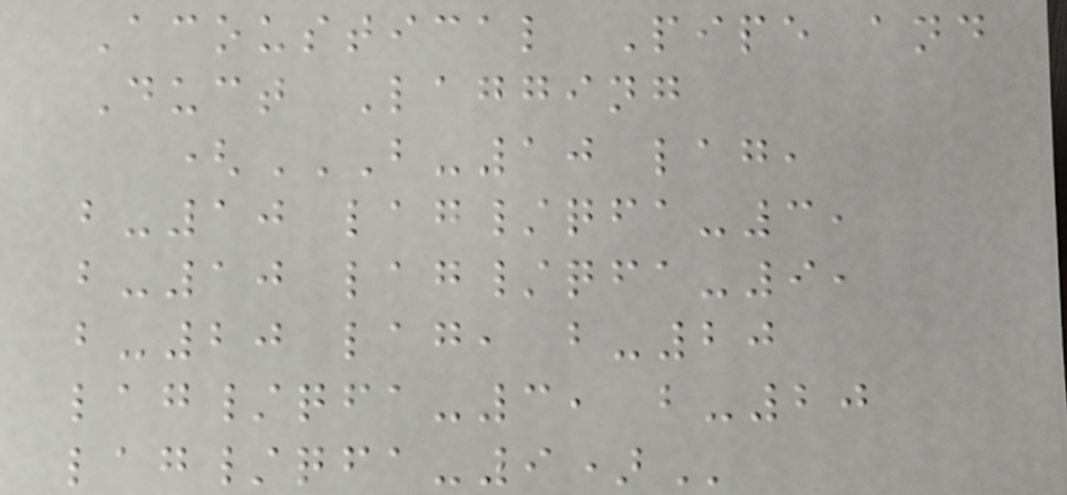Acoustical Pipe and
Duct Lagging
(B-10 LAG,
B-10 LAG/QFA-3,
B-10 LAG/QFA-9,
B-20 LAG, B-20
LAG/QFA-3, B-20
LAG/QFA-9)
